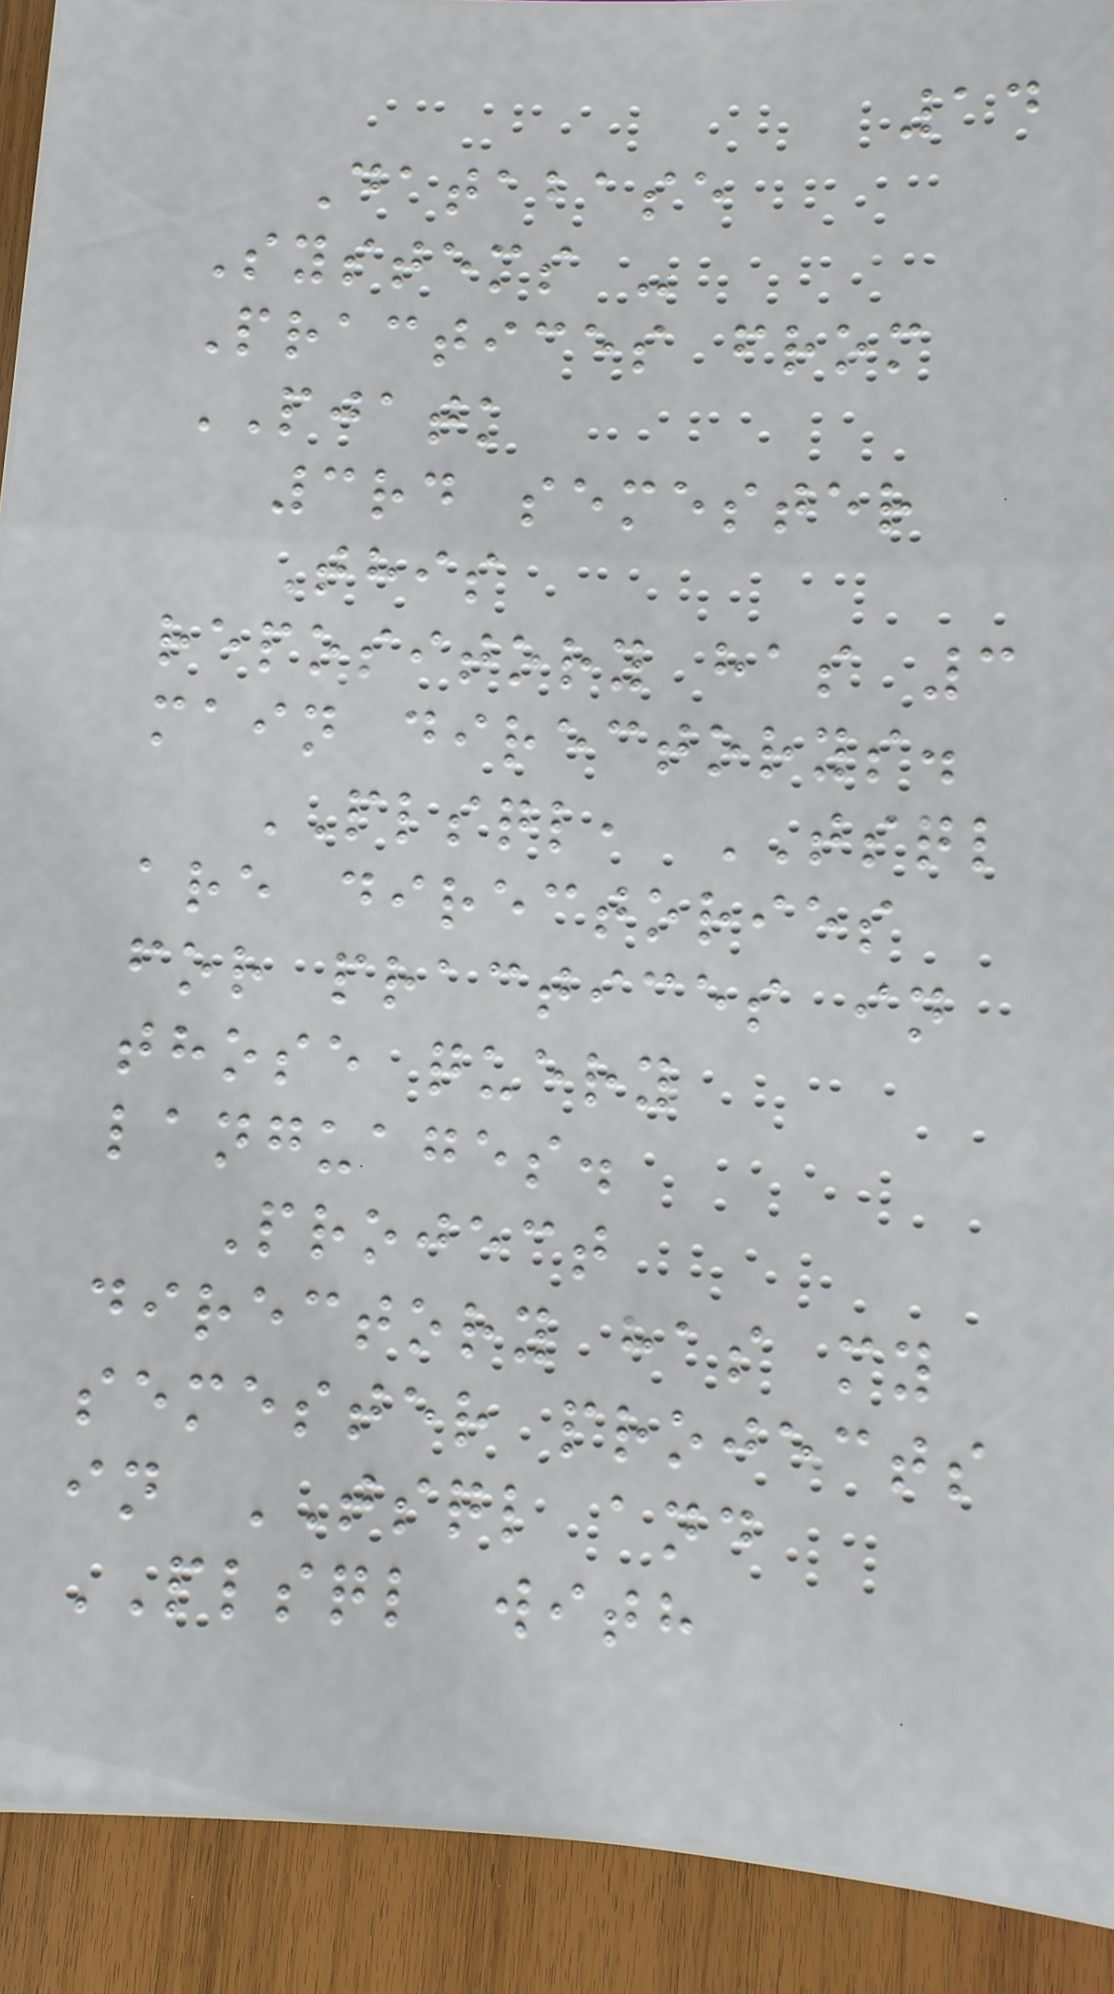14
Database
Systems -
Practices from
PJATK
3rd semester
This
repository has 3
main directorys.
PLSQL, TSQL
are directories
for practices in
those query
languages.
Project
directory has my
semester projects
in TSQL and
PLSQL with
